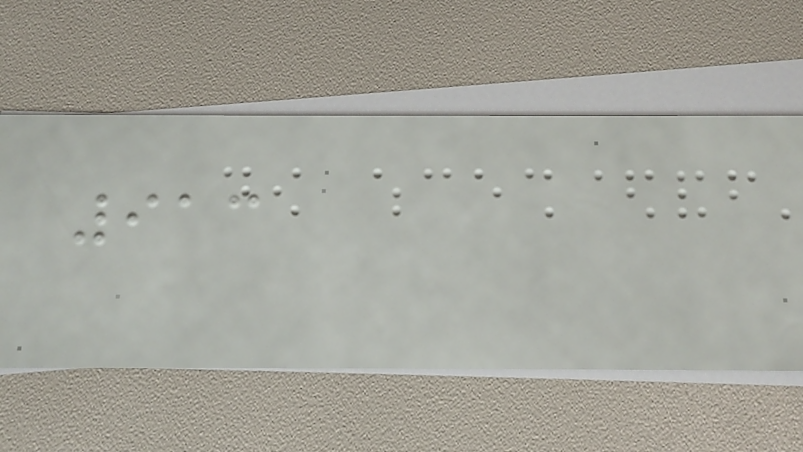913
